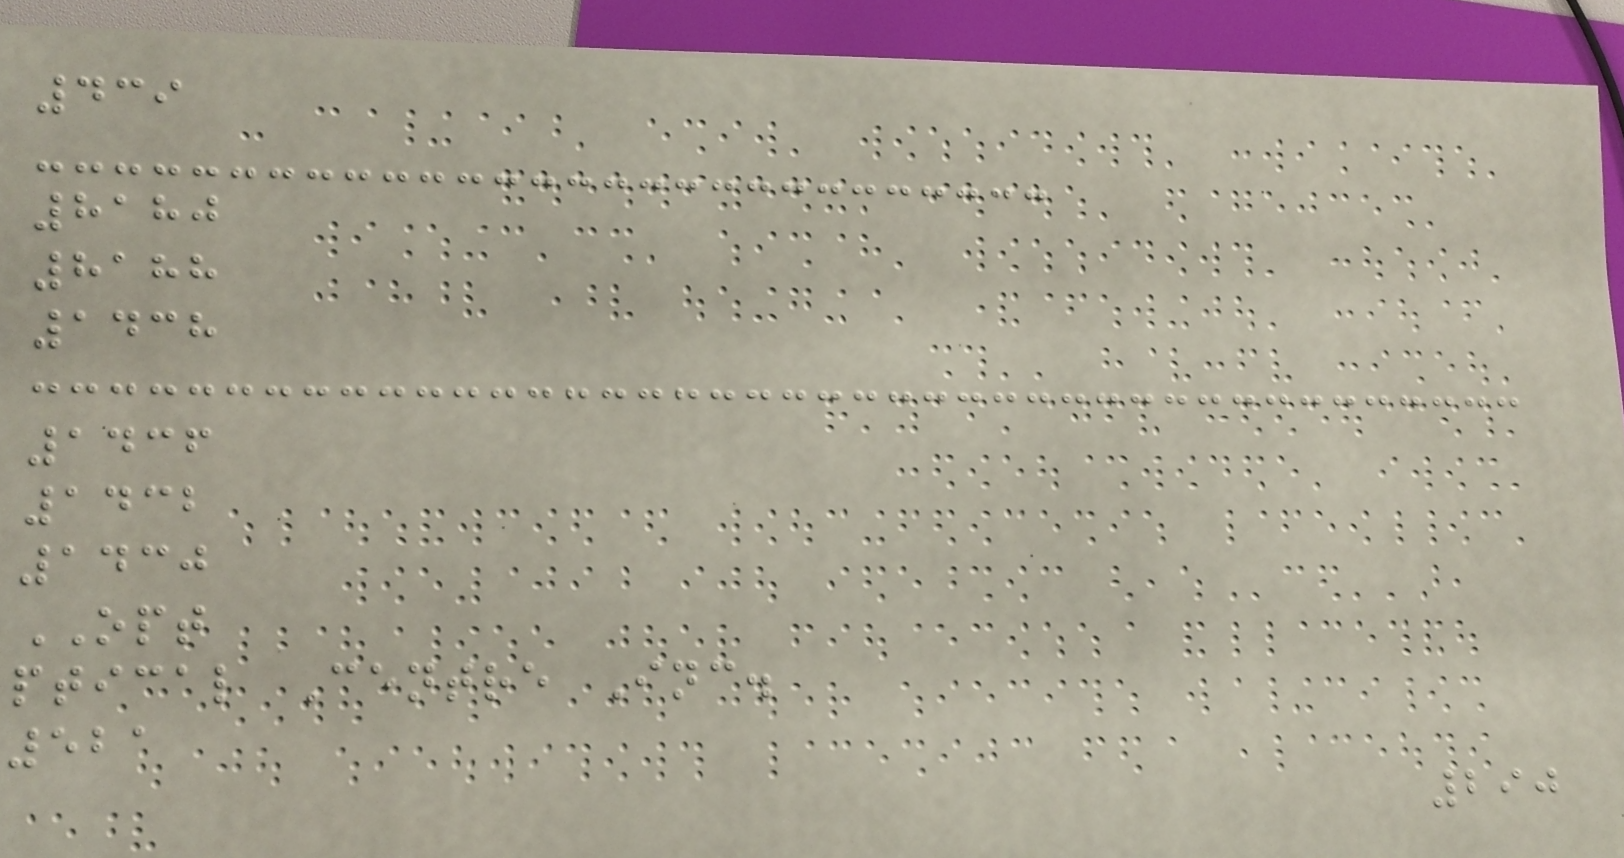439
8180
8188
1438
1436
1432
1430
OPT
ptical Centre Inc.
521
290
